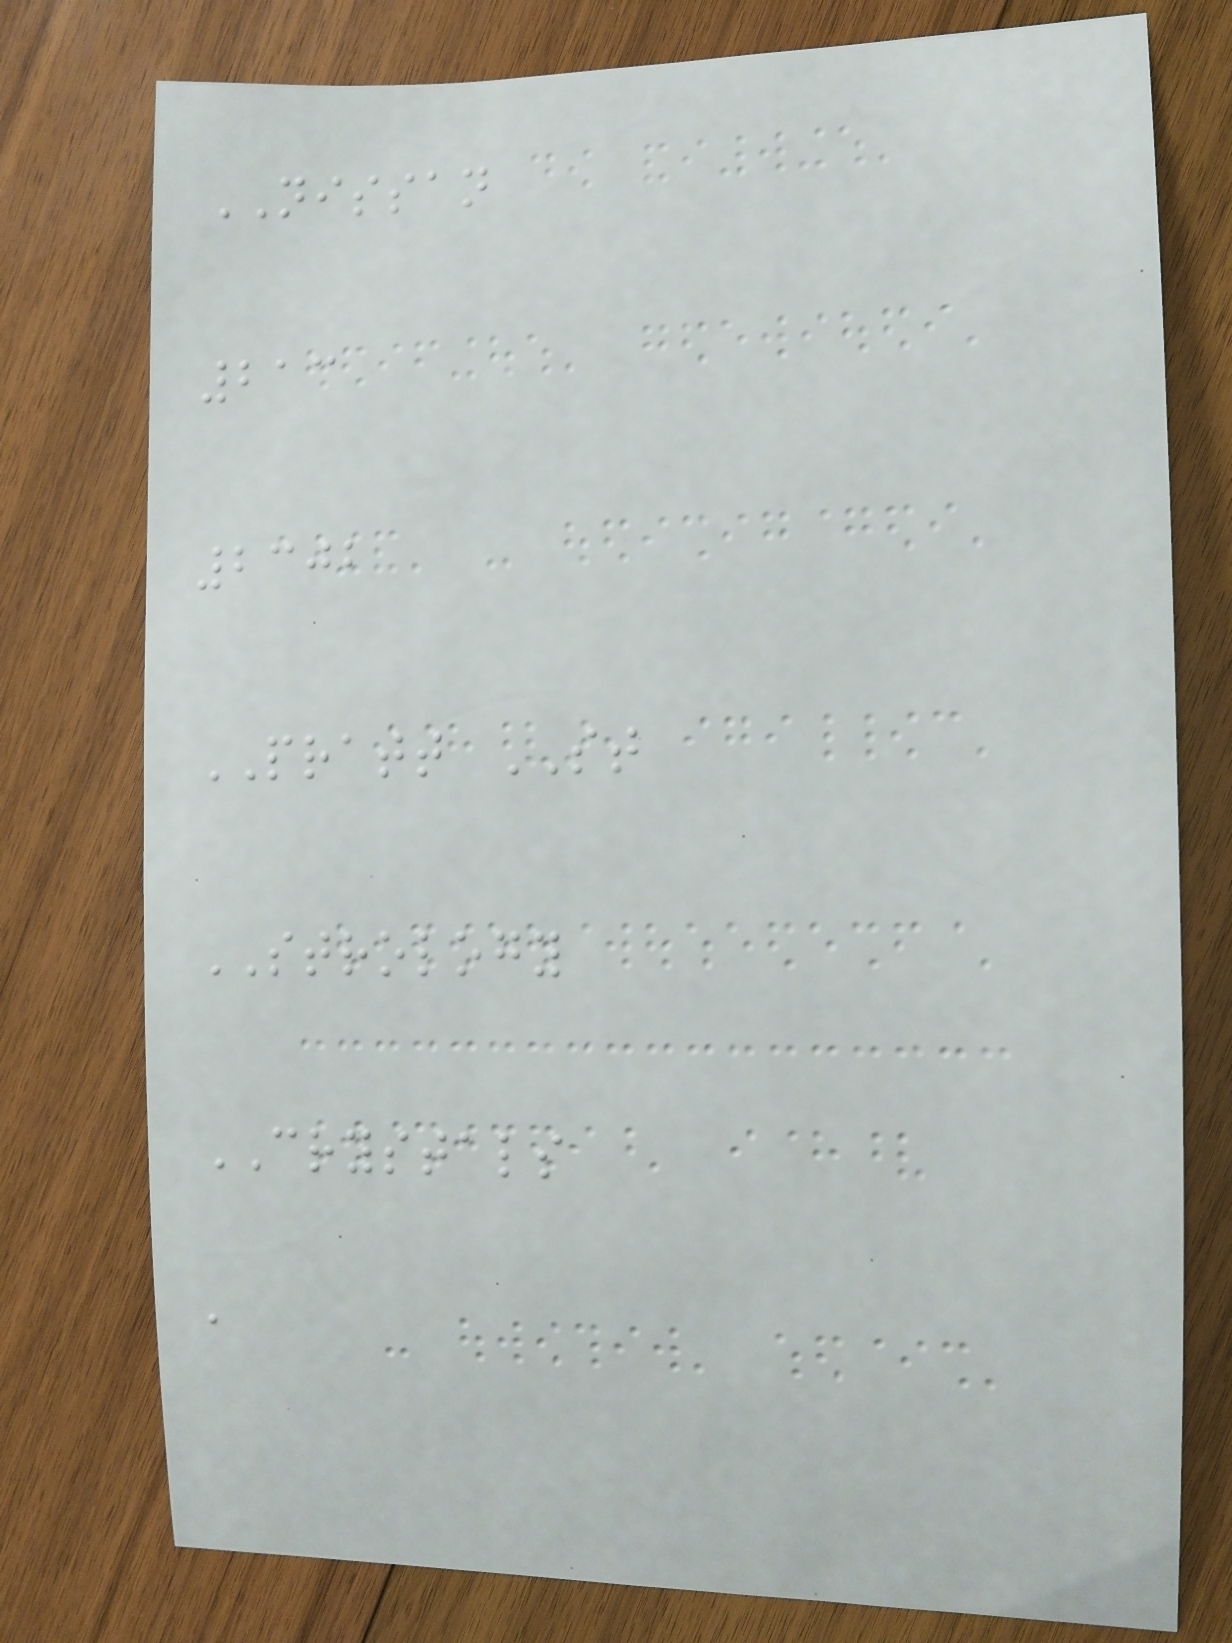NISSAN
213
2302
PRATT ST
STROLOGY
CRYSTALS
a
